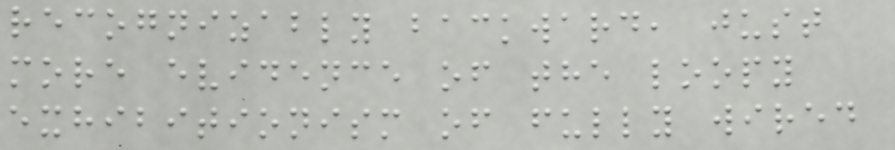recognizably backward, just
more evidence of the loopy
exhibitionism of fully wired
